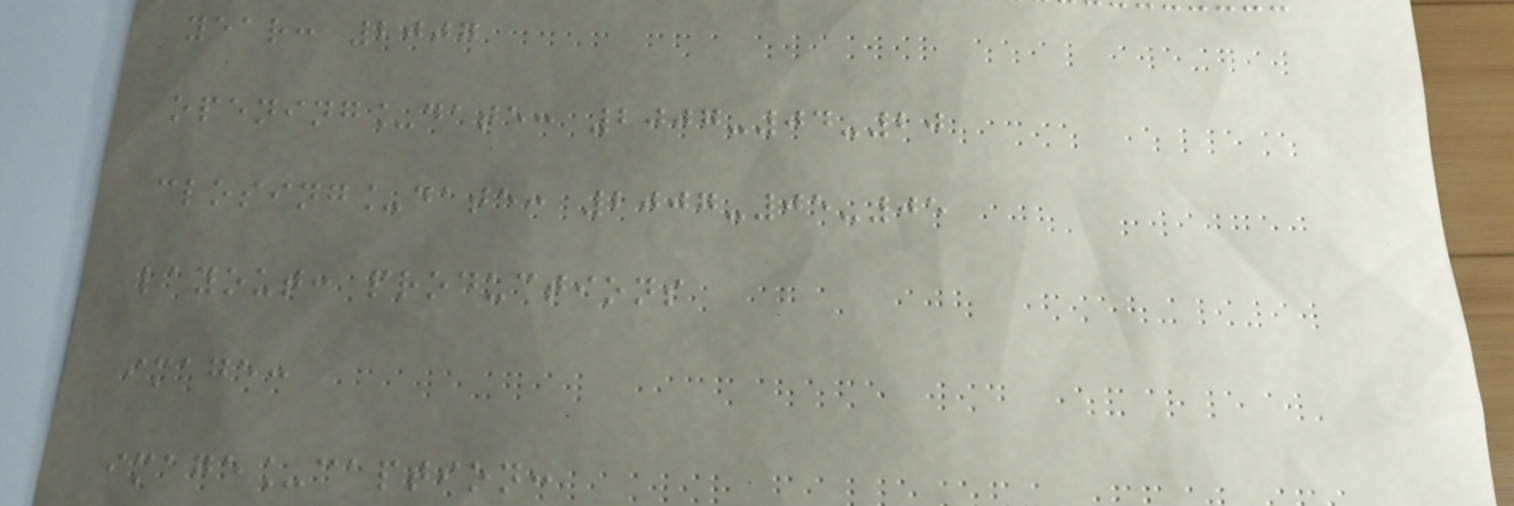year: 2007
opening_date: 2007-04-20
closing_date: 2007-05-05
layout: productions
image:
image_caption:
